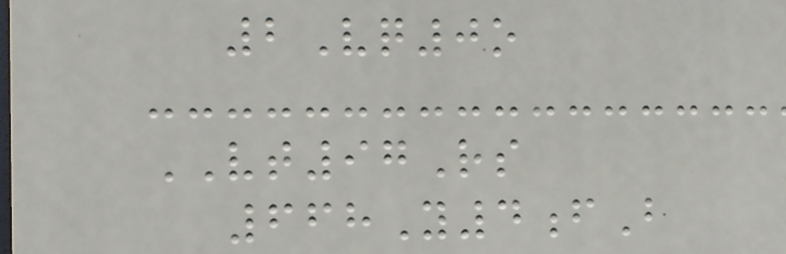2Vq0o
VT97Rs
668Y4fB
